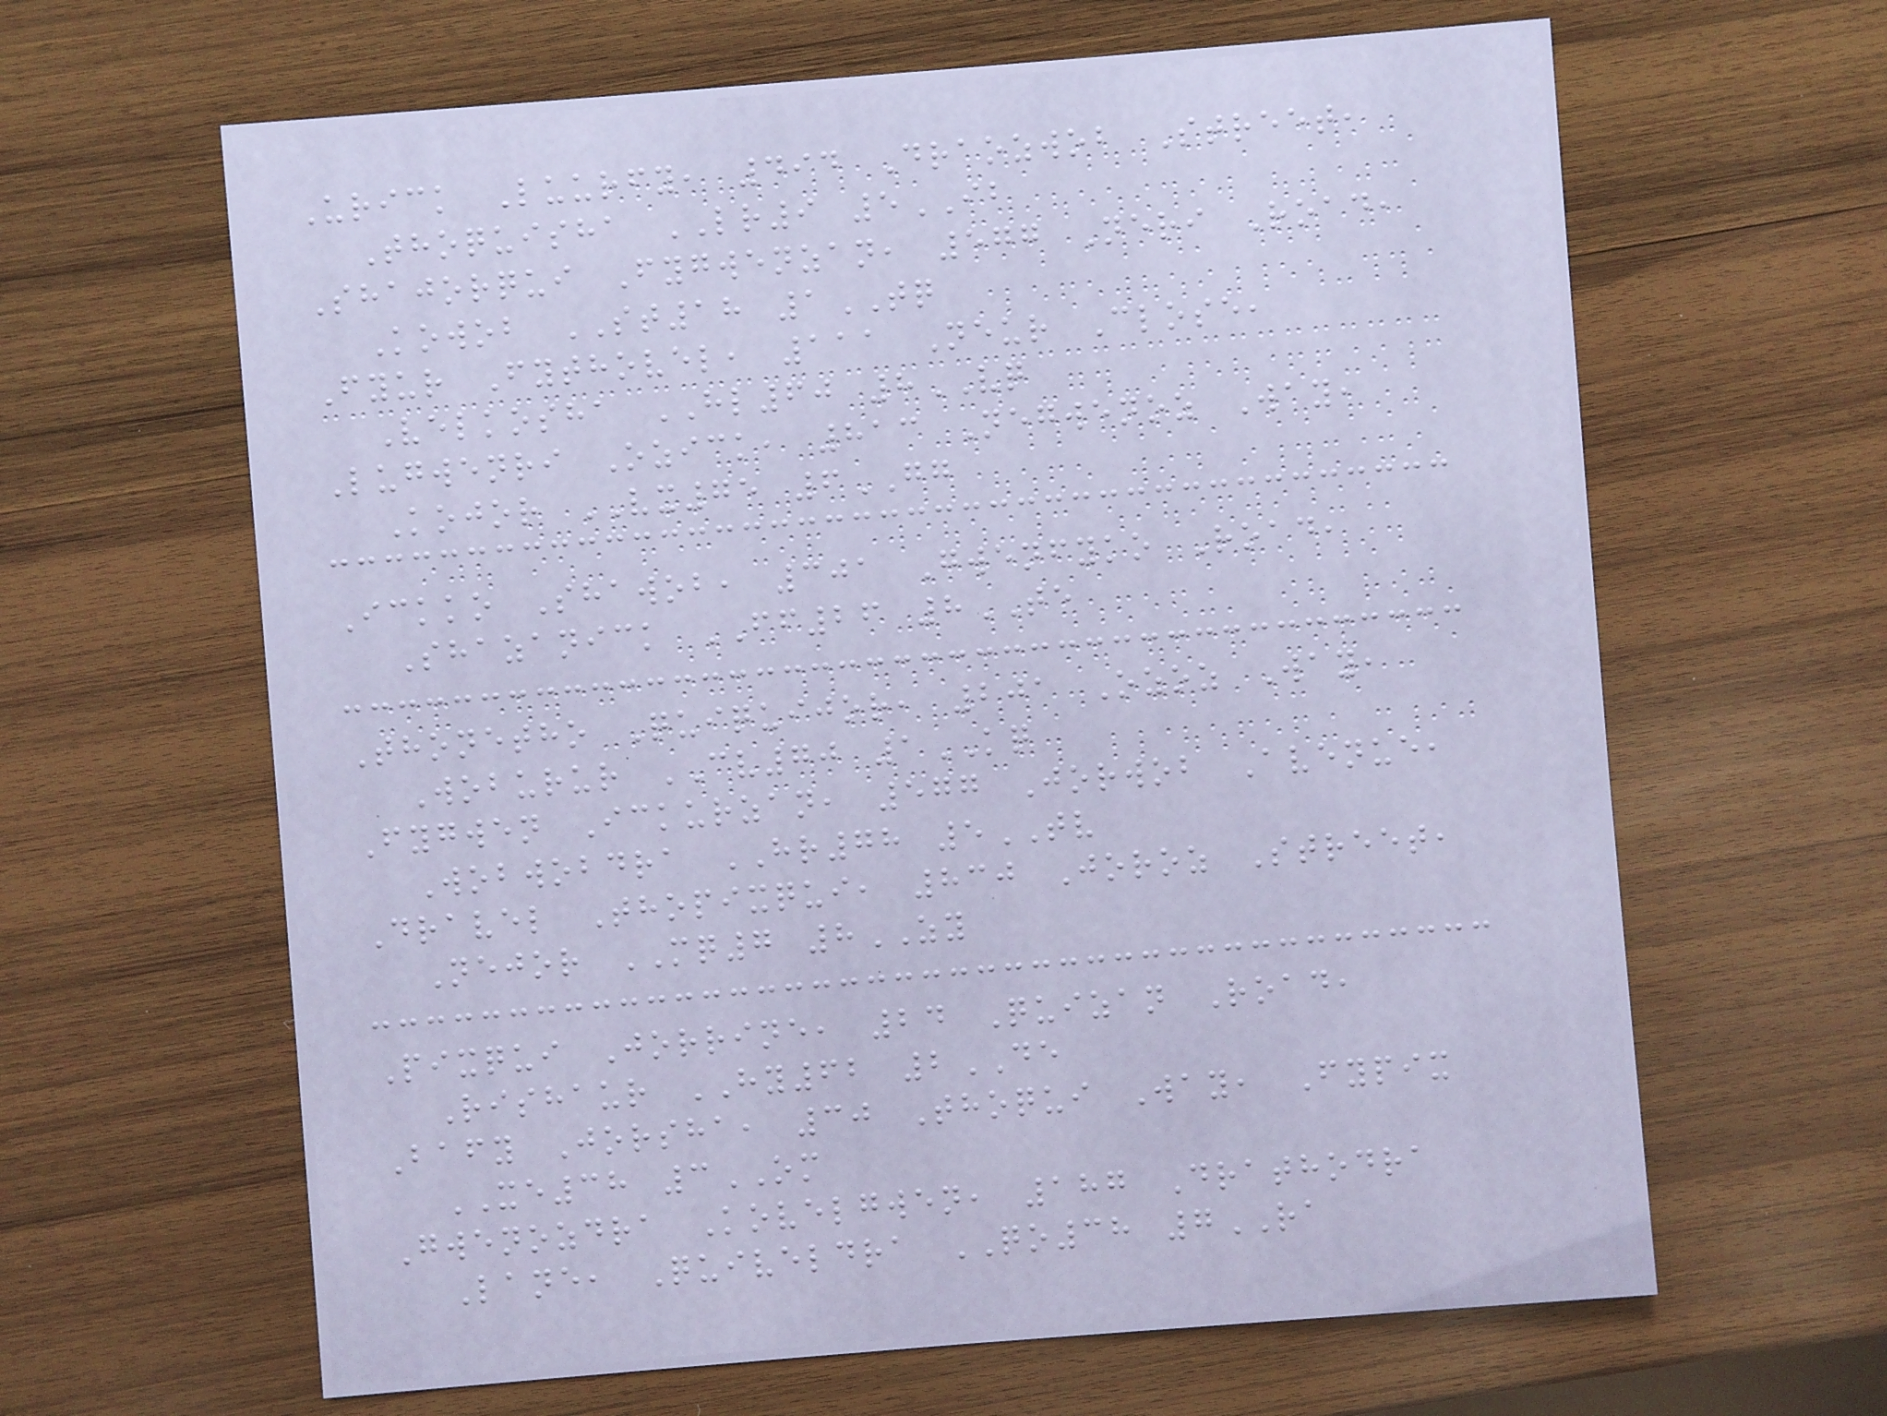Urick Luurfy, 494 Draozwob Street,
Thoquisha LR9 5IB
Shajorqui Fygwenzan, 577 Neri Road,
Kowob ST18 1TQ
Fyur Fythovel, 111 Neur Close,
Velkosha HL60 8VQ
Lugwenri Ozick, 813 Negwenoz Way,
Kojor VX75 6GG
Ickko Shawob, 301 Gwenfyko Road,
Shazanick FF26 8TE
Thonetho Quiquijor, 201 Ozoz Way,
Woburur CV70 1KQ
Fygwen Ickurzan, 577 Jorwob Avenue,
Wobwobdra HR78 5TV
Dravel Thopixqui, 830 Joroz Street,
Nejor MQ7 8ZY
Pixqui Jorrine, 24 Quizan Road,
Rishaur HY62 2DE
Bafy Jorsha, 30 Thoqui Way, Fypix
XE38 3OM
Gwenozdra Kovelgwen, 187 Drathodra
Lane, Quiveldra QO38 7RA
